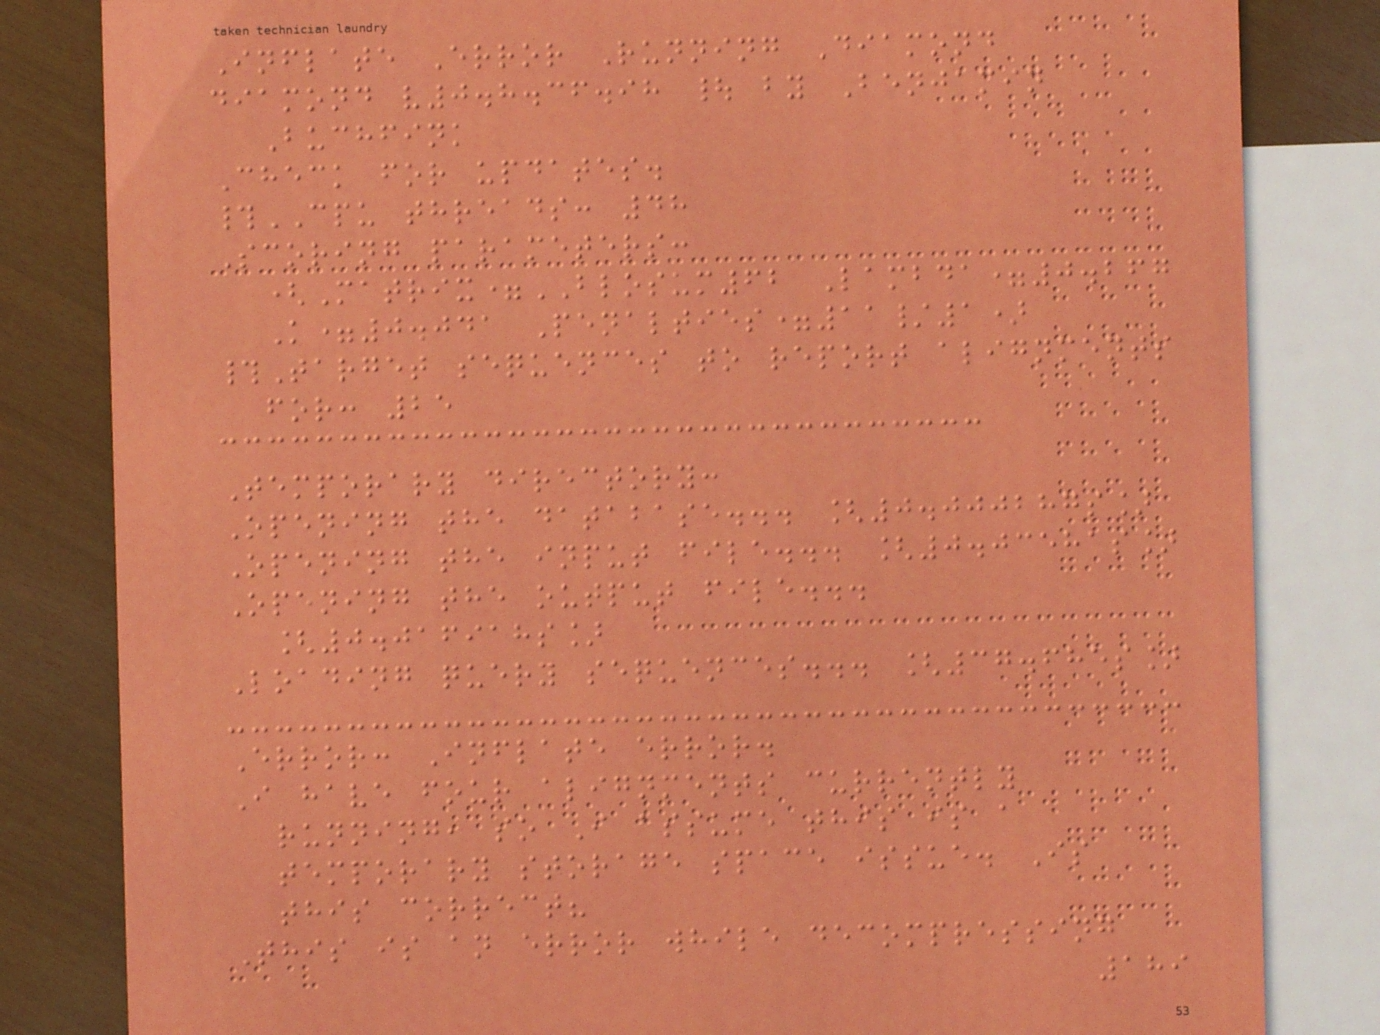Inflate Error Running Diamond
diamond v0.8.36.98 | by Benjamin
Buchfink
Check for updates.
#CPU threads: 48
Scoring parameters:
(Matrix=BLOSUM62 Lambda=0.267
K=0.041 Penalties=11/1)
#Target sequences to report alignments
for: 25
Temporary directory:
Opening the database... [0.000287s]
Opening the input file... [0.03581s]
Opening the output file...
[0.016918s]
Loading query sequences... [37.685s]
Error: Inflate error.
I have four alignments currently
running, so I assume this is a
temporary storage space issue. Is
this correct?
This is an error while decompressing
189
